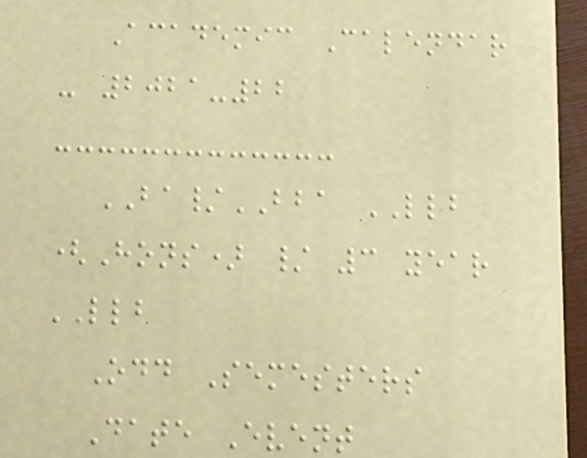Academic Calendar
- 2021-22
BA/BBA LLB
(Hons) / 3 year
LLB
Odd Semesters
Date Event
